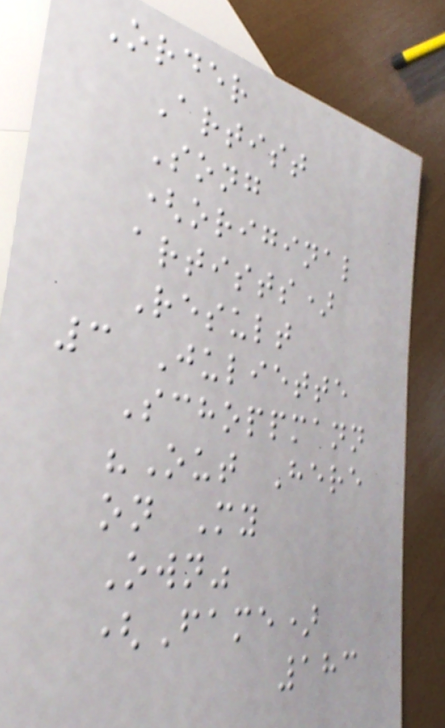Order
Artist
Song
(original
artists)
Result
3 Juliette
Schoppmann
"Out Here
on My
Own"
(Fame)
183
